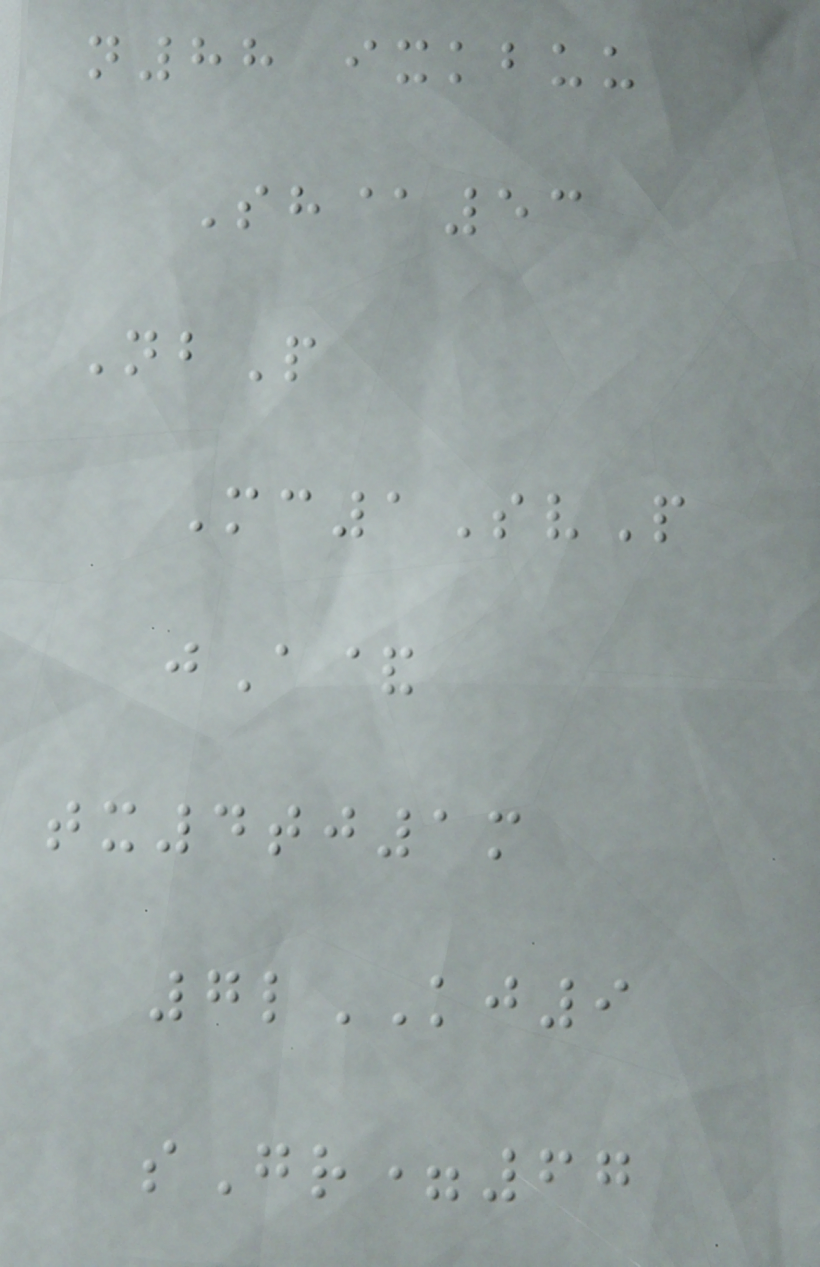n88 ixkbuu
Sh@53
NbP
Mc1SvP
jA&
tx4tj1m
7lKJ9
sGr=67
